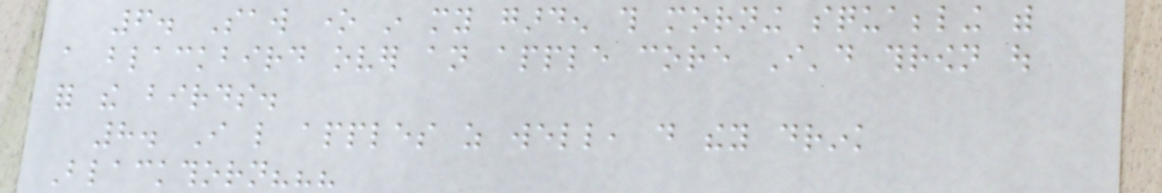6. Saw one in my garden this morning squabbling with
a blackbird over an apple core I'd thrown out
for the birds.
8. I like apples as well, do they drink
Blackthorn???
